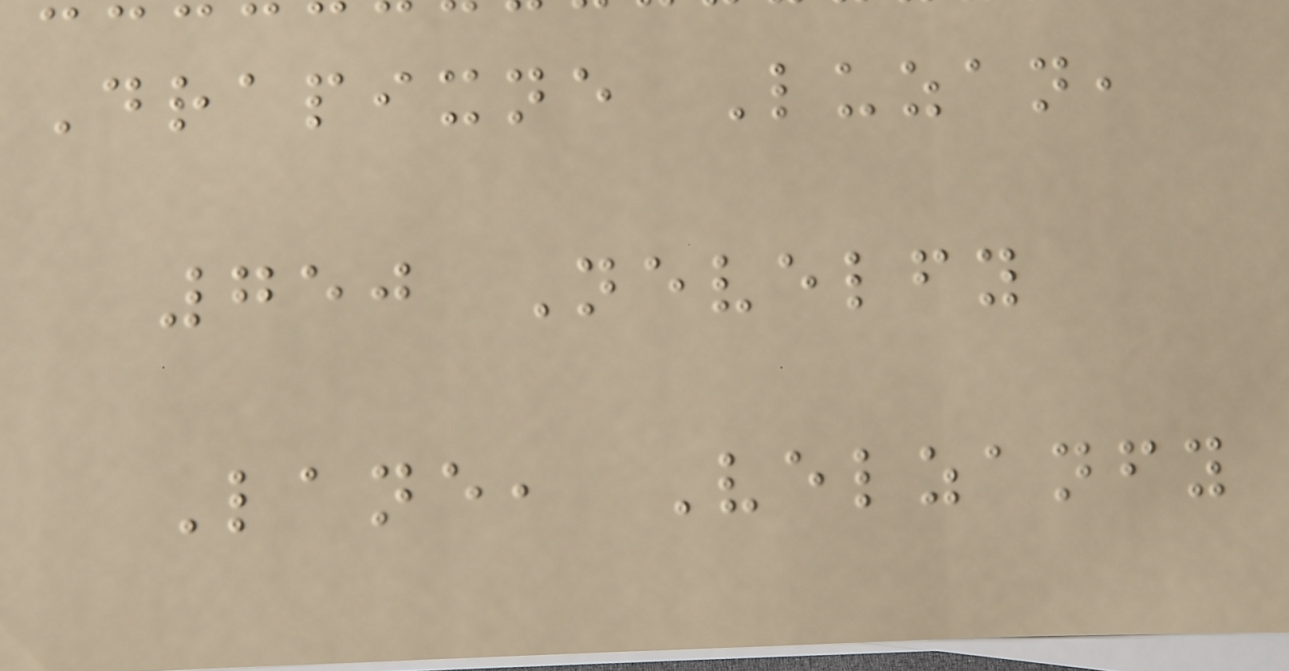Drapixne Luzan,
750 Nevelfy
Lane, Velzanfy
